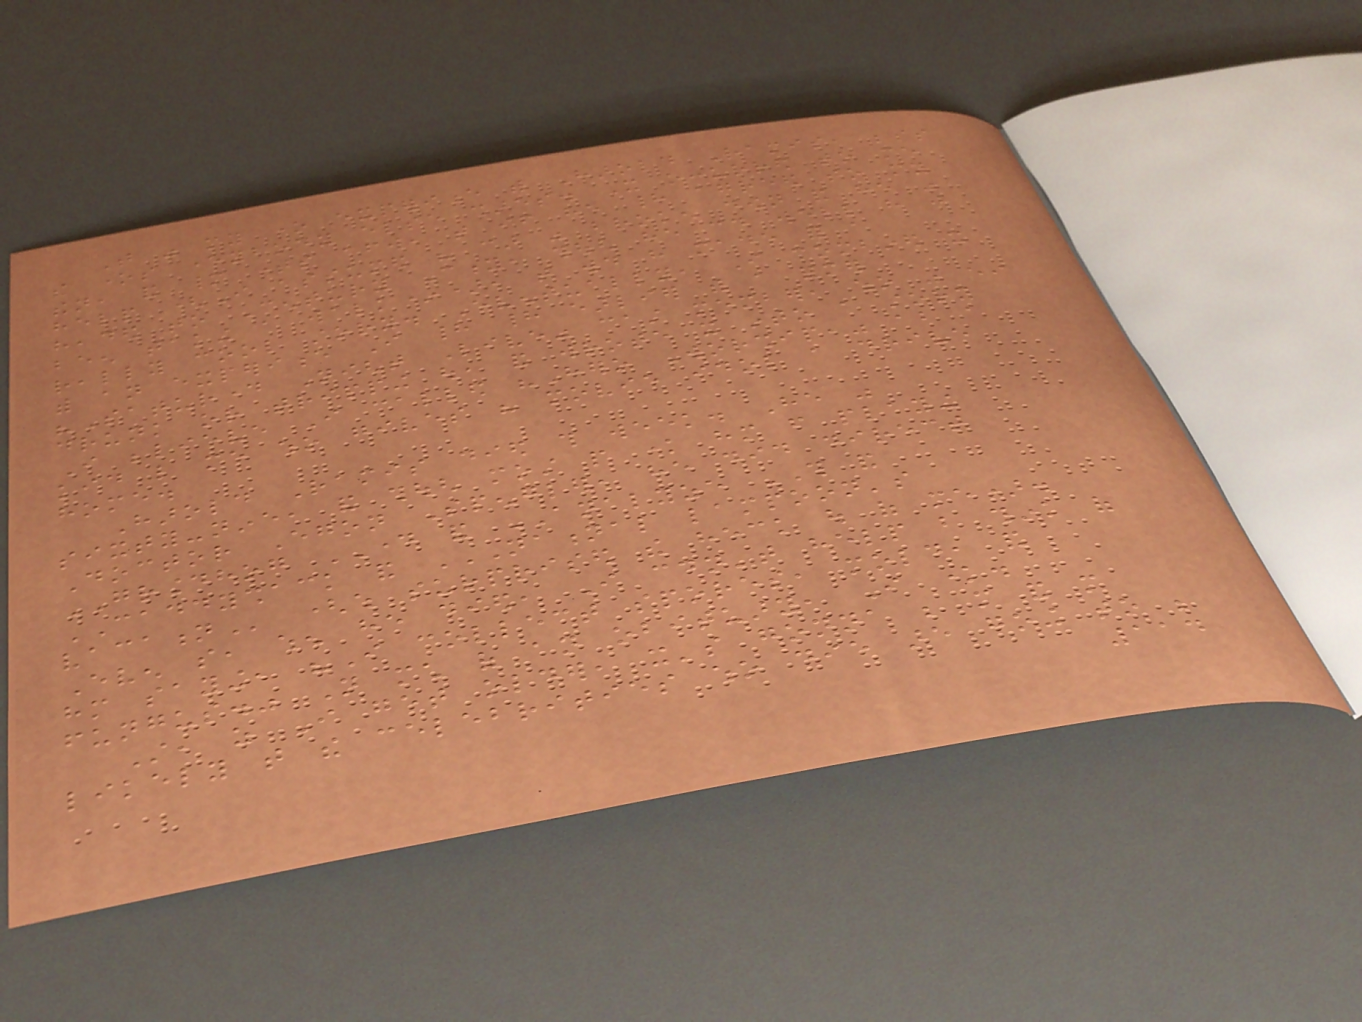That was my one experience with Harold Ramis, besides
the ones everybody else shares. It occurred to me
then, and many times afterward, that if he had agreed to my
help (I assumed his car was broken down and he was
headed to Century City, though he could well have just
been taking a walk*), that would have made for a
really cool story. Eventually, I combined it
with an experience I had had earlier with a former
"Saturday Night Live" cast member, who was either
drunk or tripping out, and wrote it into a story
I believe I called "Hero Worship," about a
kid like me who gives his movie idol a drive
home.
Harold Ramis died this week. He was
sixty-nine, and though most people know him from playing
Doctor Egon Spengler, he did direct
GROUNDHOG DAY and ANALYZE THIS and
CADDYSHACK and NATIONAL LAMPOON'S
VACATION (which surprised the heck out of me).
Even so, when he died, I couldn't help but think of
him saying, "I collect spores, mold, and
fungus." Not much of an obituary, I know.
Still, as I get older, it's gonna be more and more
likely that the celebrities who die are going to be
114
